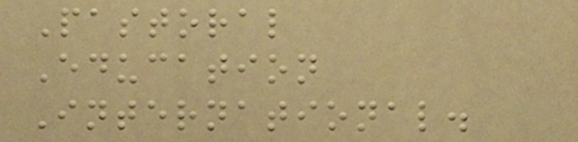Pastoral
Education
International.
